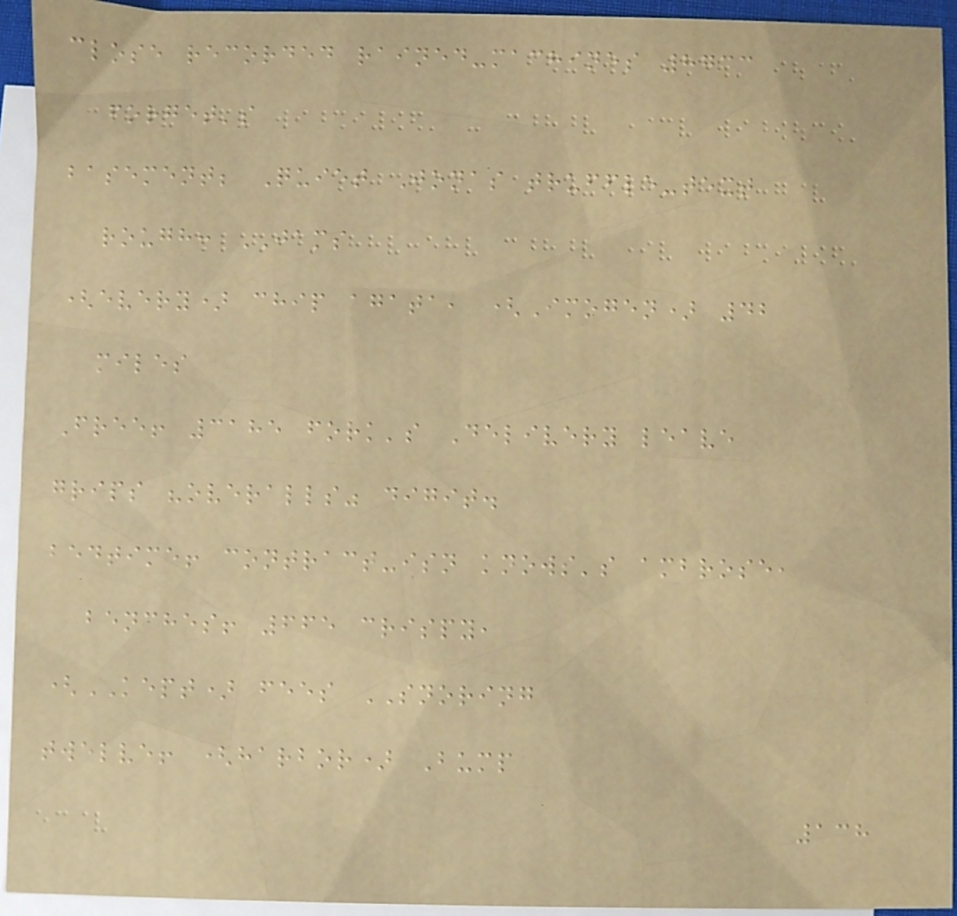close recorded rained-machines 8733
forget's
basement; Quiet Jonas truffle-text
rough: JAMS
(every) chip agata, (Imogen) 42
miles
Free! 3185 fork's Delivery leave
grips "overalls" digit.
bedtime! contract-isn knows's ambrose,
benches! 665 crispy,
(KEPT) fees SNORING
twelve! (harbor) Bump
138
